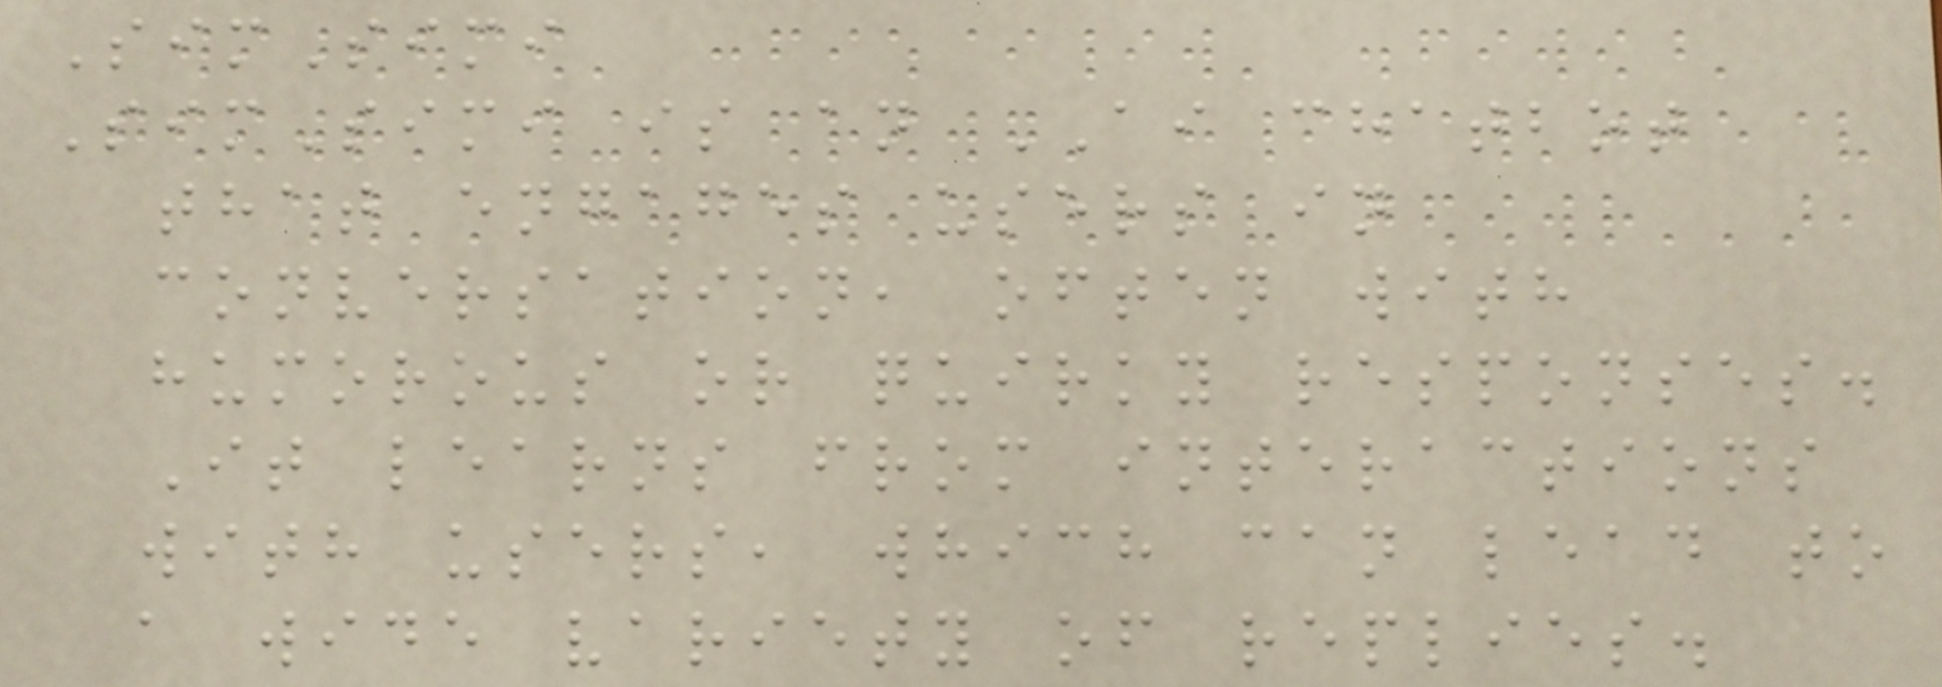SimSimi
SimSimi is an AI chatbot
that engages users in
conversation, often with
humorous or quirky responses.
It learns from interactions
with users, which can lead to
a wide variety of replies.
